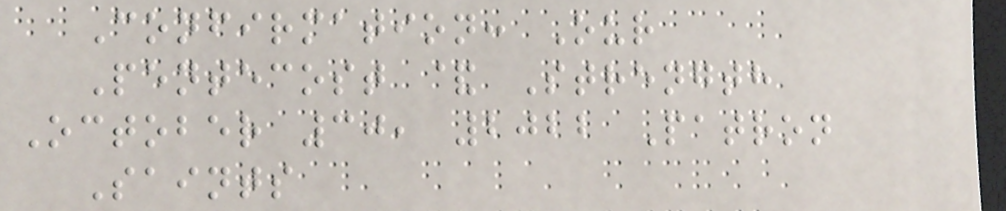Confirmation: Our
Pentecost & Strength
October 30, 2022 Patron
Saints
